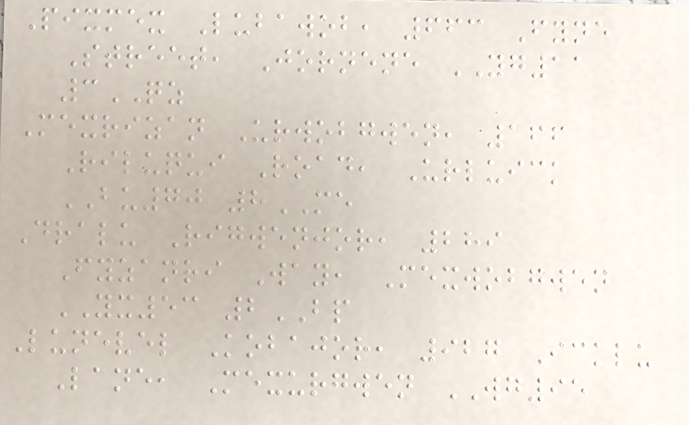Pixmex Lubawob, 663 Fyne
Street, Jornene YG11
3QZ
Mexrizan Urwobgwen, 166
Riluqui Road, Urluick
BU70 8ME
Dralu Rigwenjor, 289
Fyzanri Way, Mexwobgwen
YX53 2BP
Lunevel Kobajor, 927 Icklu
Lane, Mexurgwen WG95
